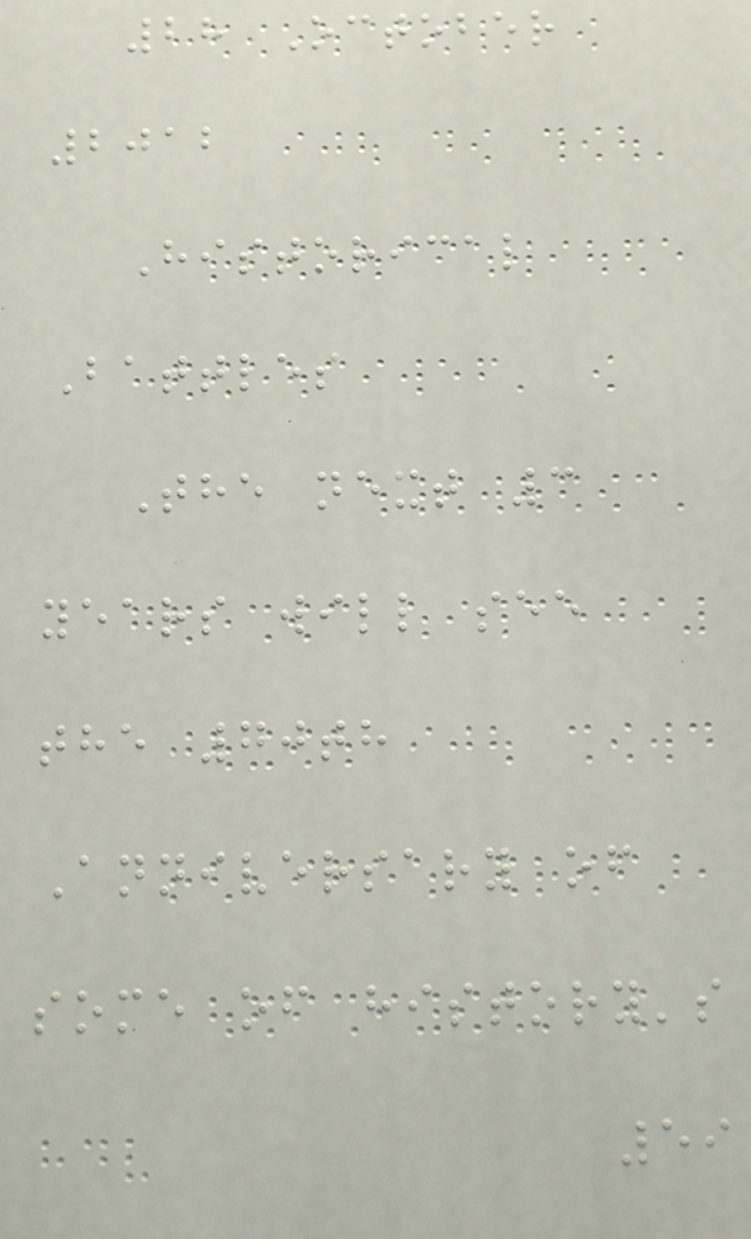28 October
2012
Historical
Battles
The next 3
years will see
the 70th
Anniversary of
some of history's
59
